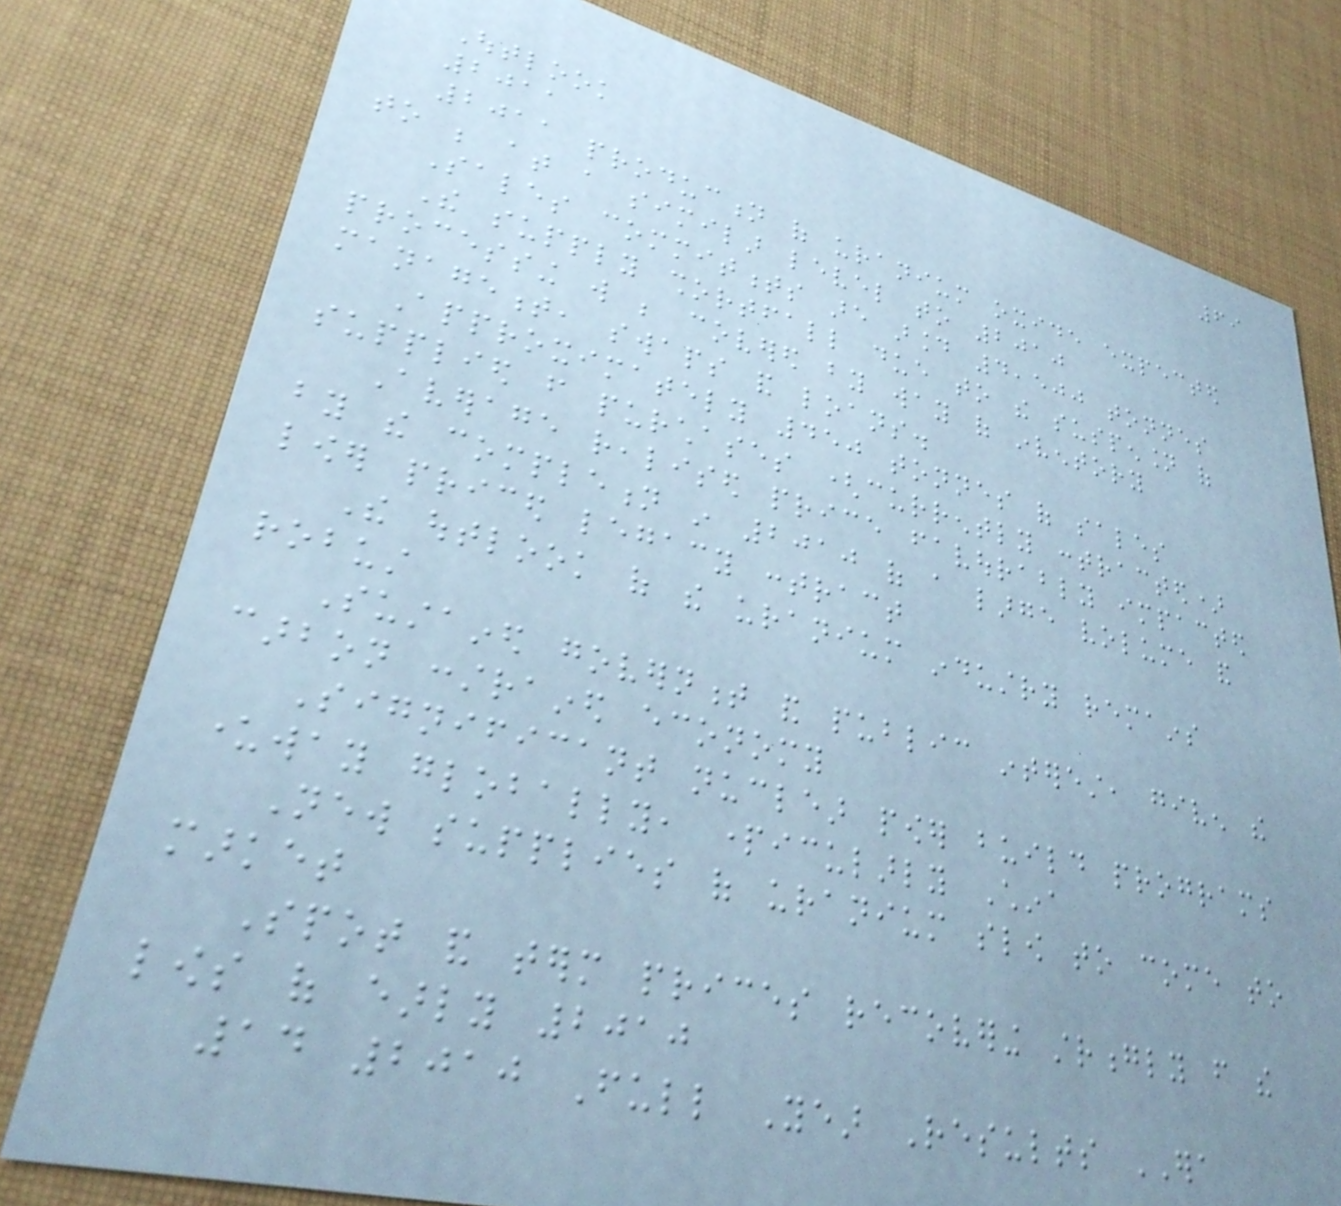69
Outlook
2011
2011 production of uranium oxide expected
to be at a similar level to 2010
Sales commitments are around 4,500 tonnes
The supply shortfall due to the suspension of
processing will be covered by way of inventory
management, swaps and loans.
Approximately 450 tonnes of sales
supplied from purchases (currently contracted)
Average realised price favourably impacted
by the completion in 2010 of a large volume and
lower priced legacy contract
The outlook of the uranium industry remains
robust
Sustained government and public interest, given the
carbon constrained economy
Significant nuclear power build programs
underway globally, particularly China
New supplies of uranium slow to come to
market
Spot and term prices recovering strongly from the
lows of early 2010
14 2010 Full Year Results ERA
